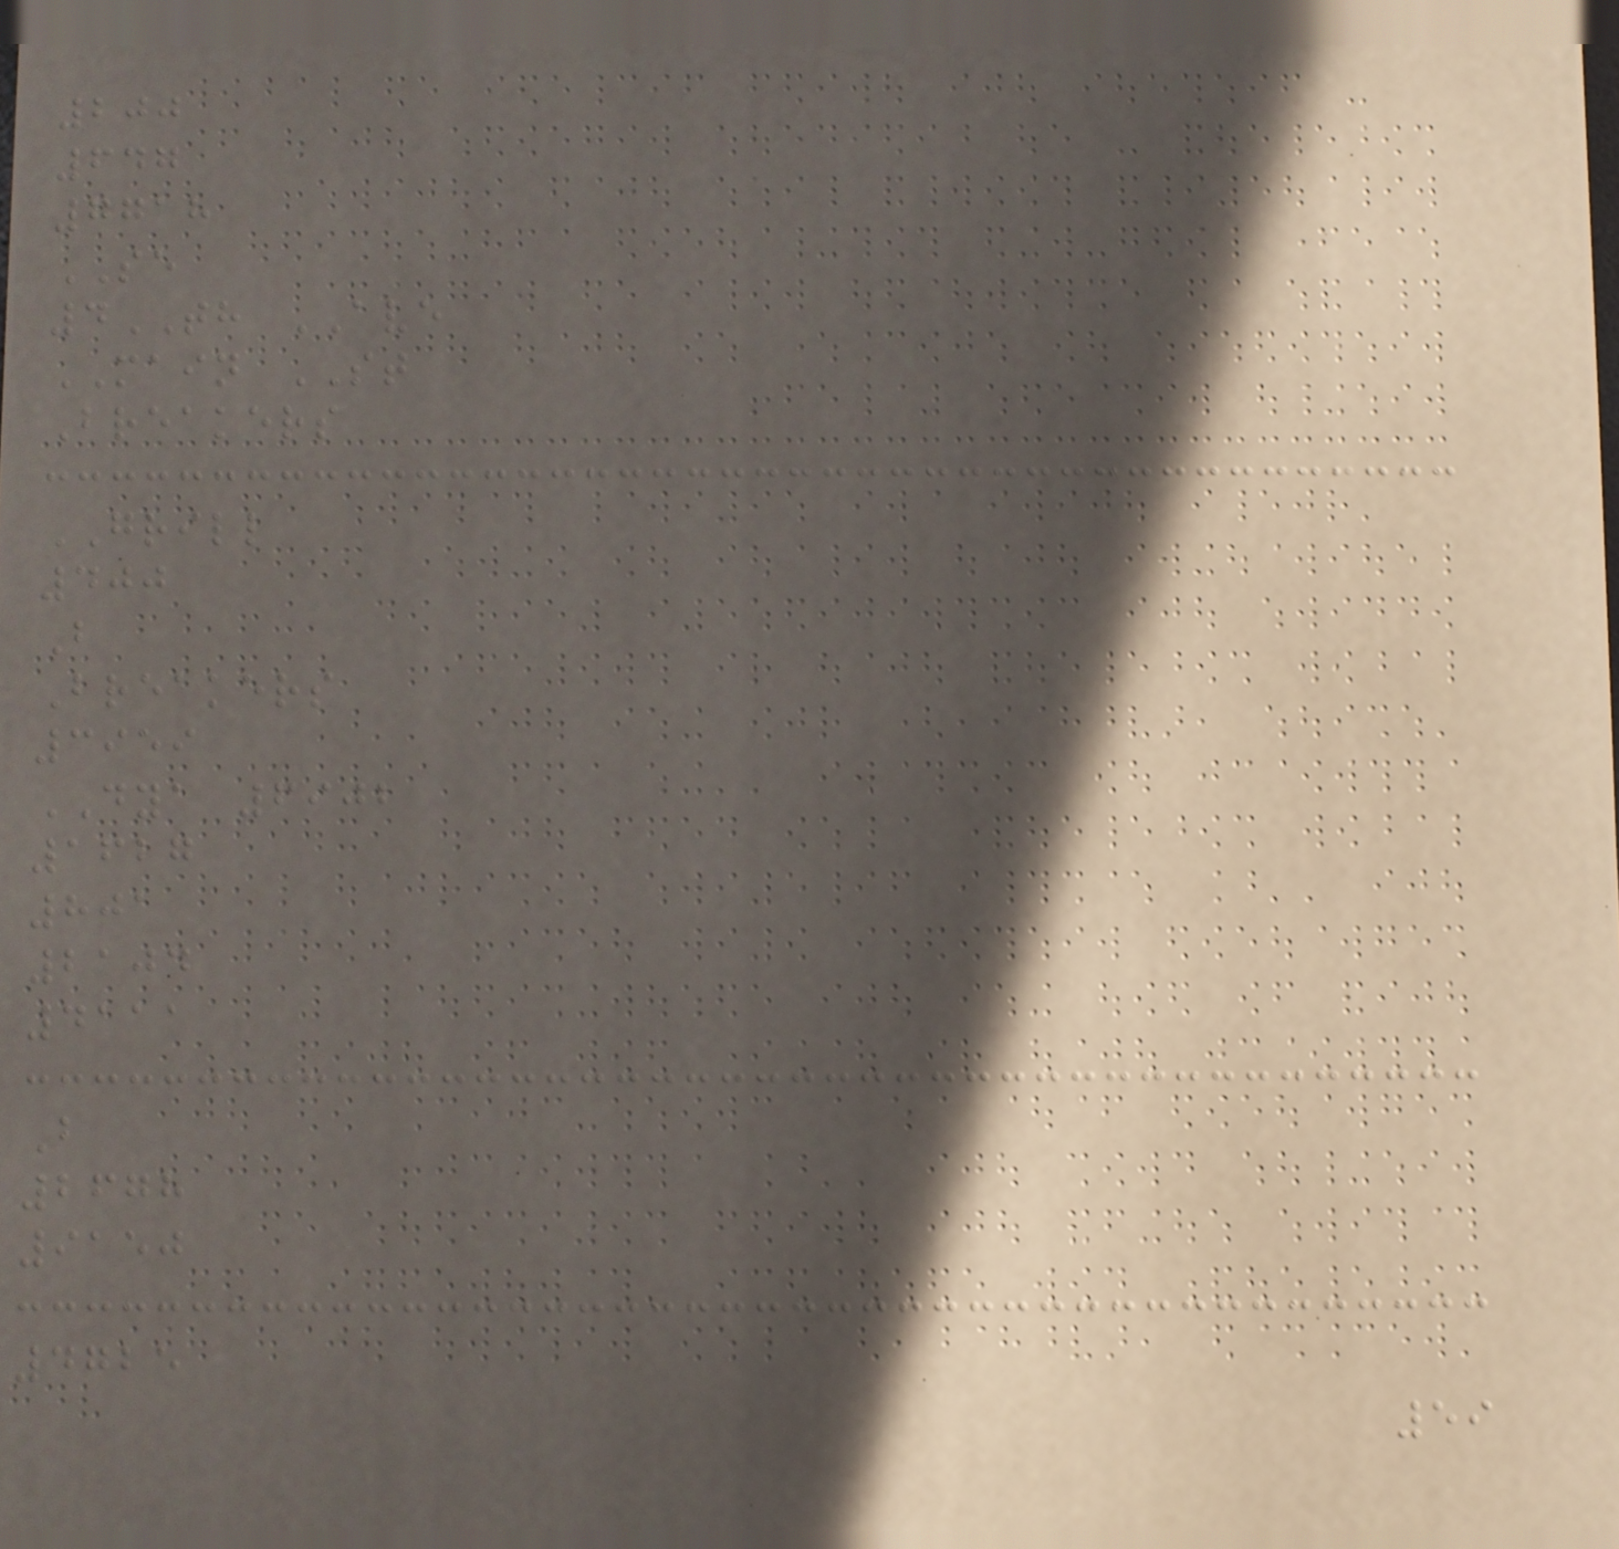200
647
7718
SE
4TH AVE
MAIN ST
Breakers
GRILL
400
B
Breakers
3959
DYA 6902
1627
801
2104
4111
B
2678
9150
4725
59
